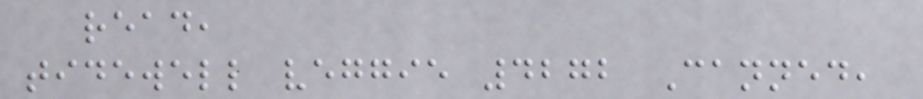read,
tidewell veggie 4272 Canned,
